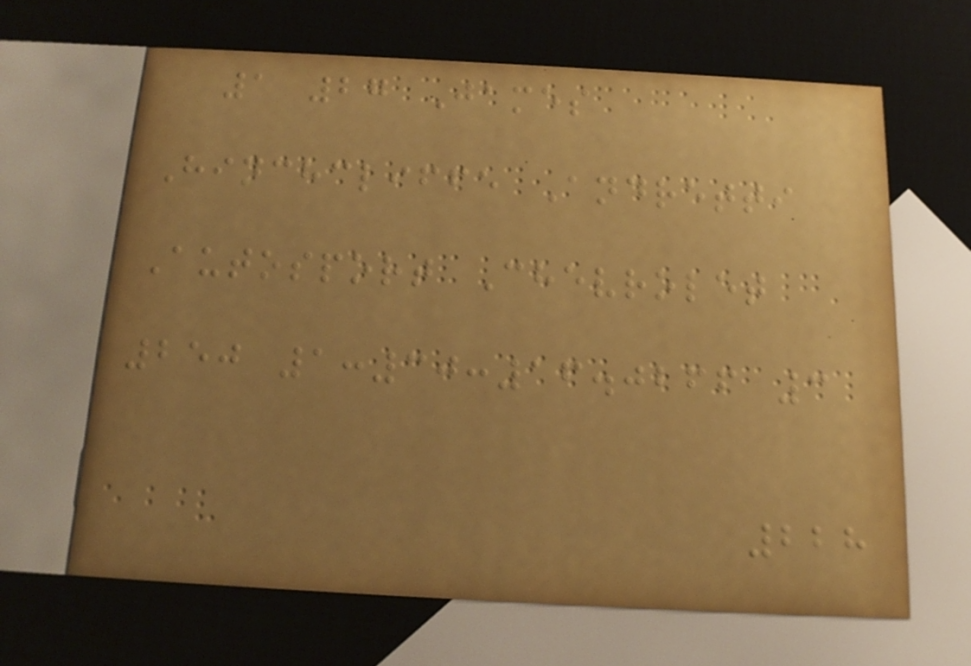1 27 James
Hinchcliffe Andretti
Autosport Chevrolet
250 1:30:16.0266 3
228
